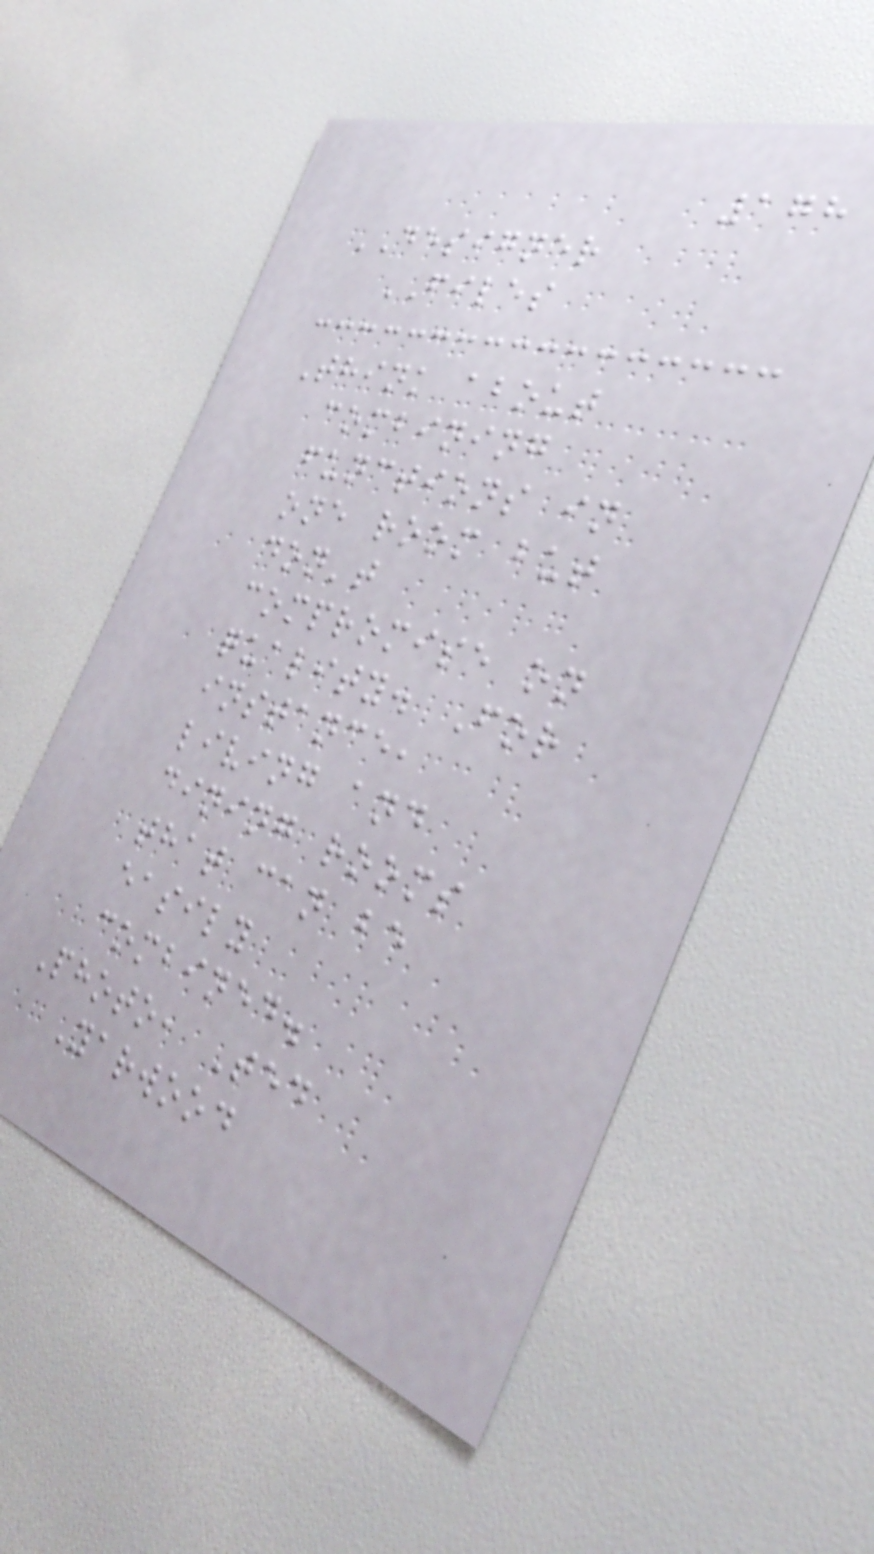178
DESIGNER
FILES
Think about
combining
functions in
one room but
don't
compromise on
quality. For
instance,
living and
dining rooms
that can be
easily
combined.
Photo, Ted
Yarwood
